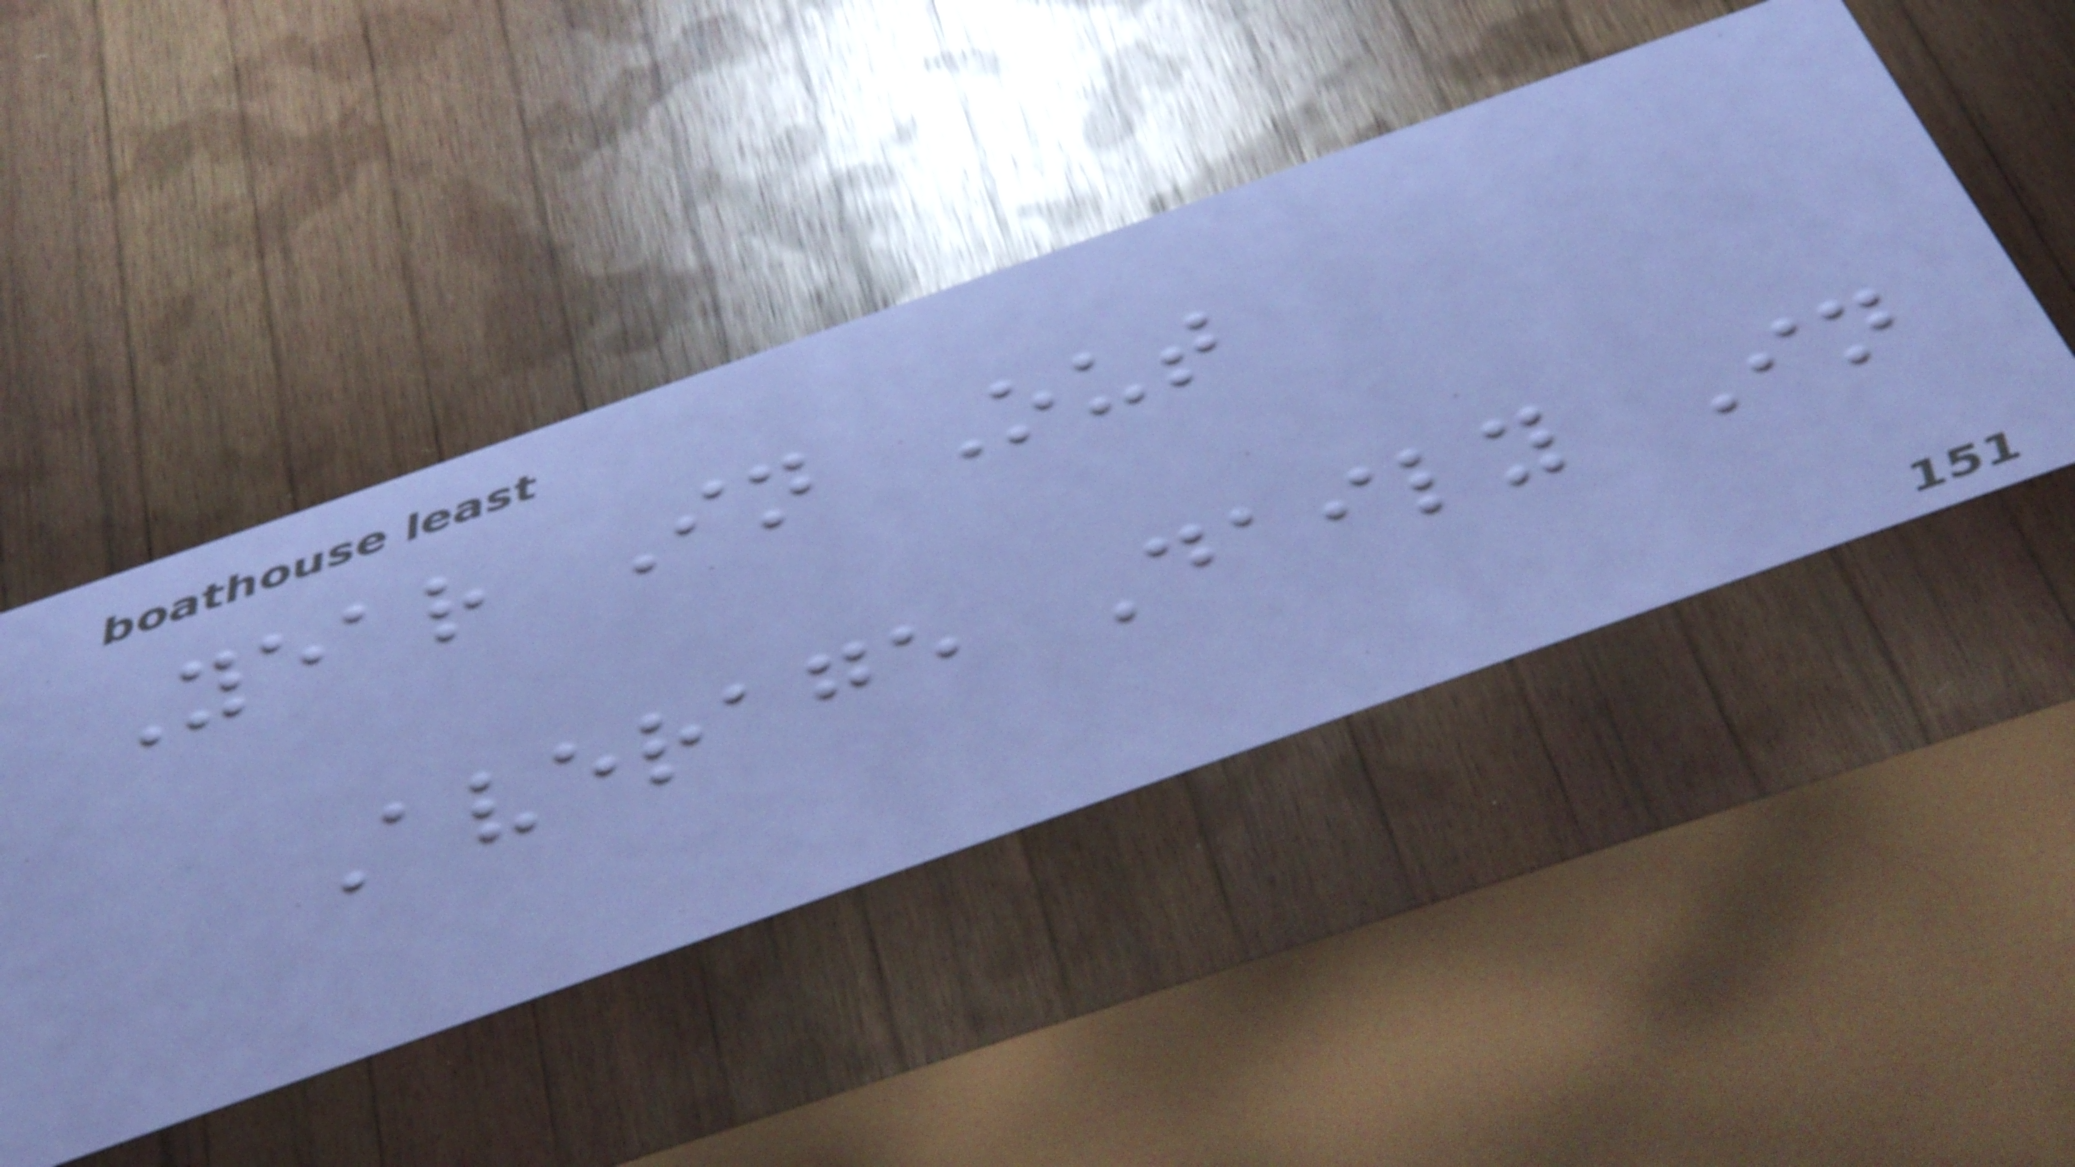Year In Out
Average Daily In
